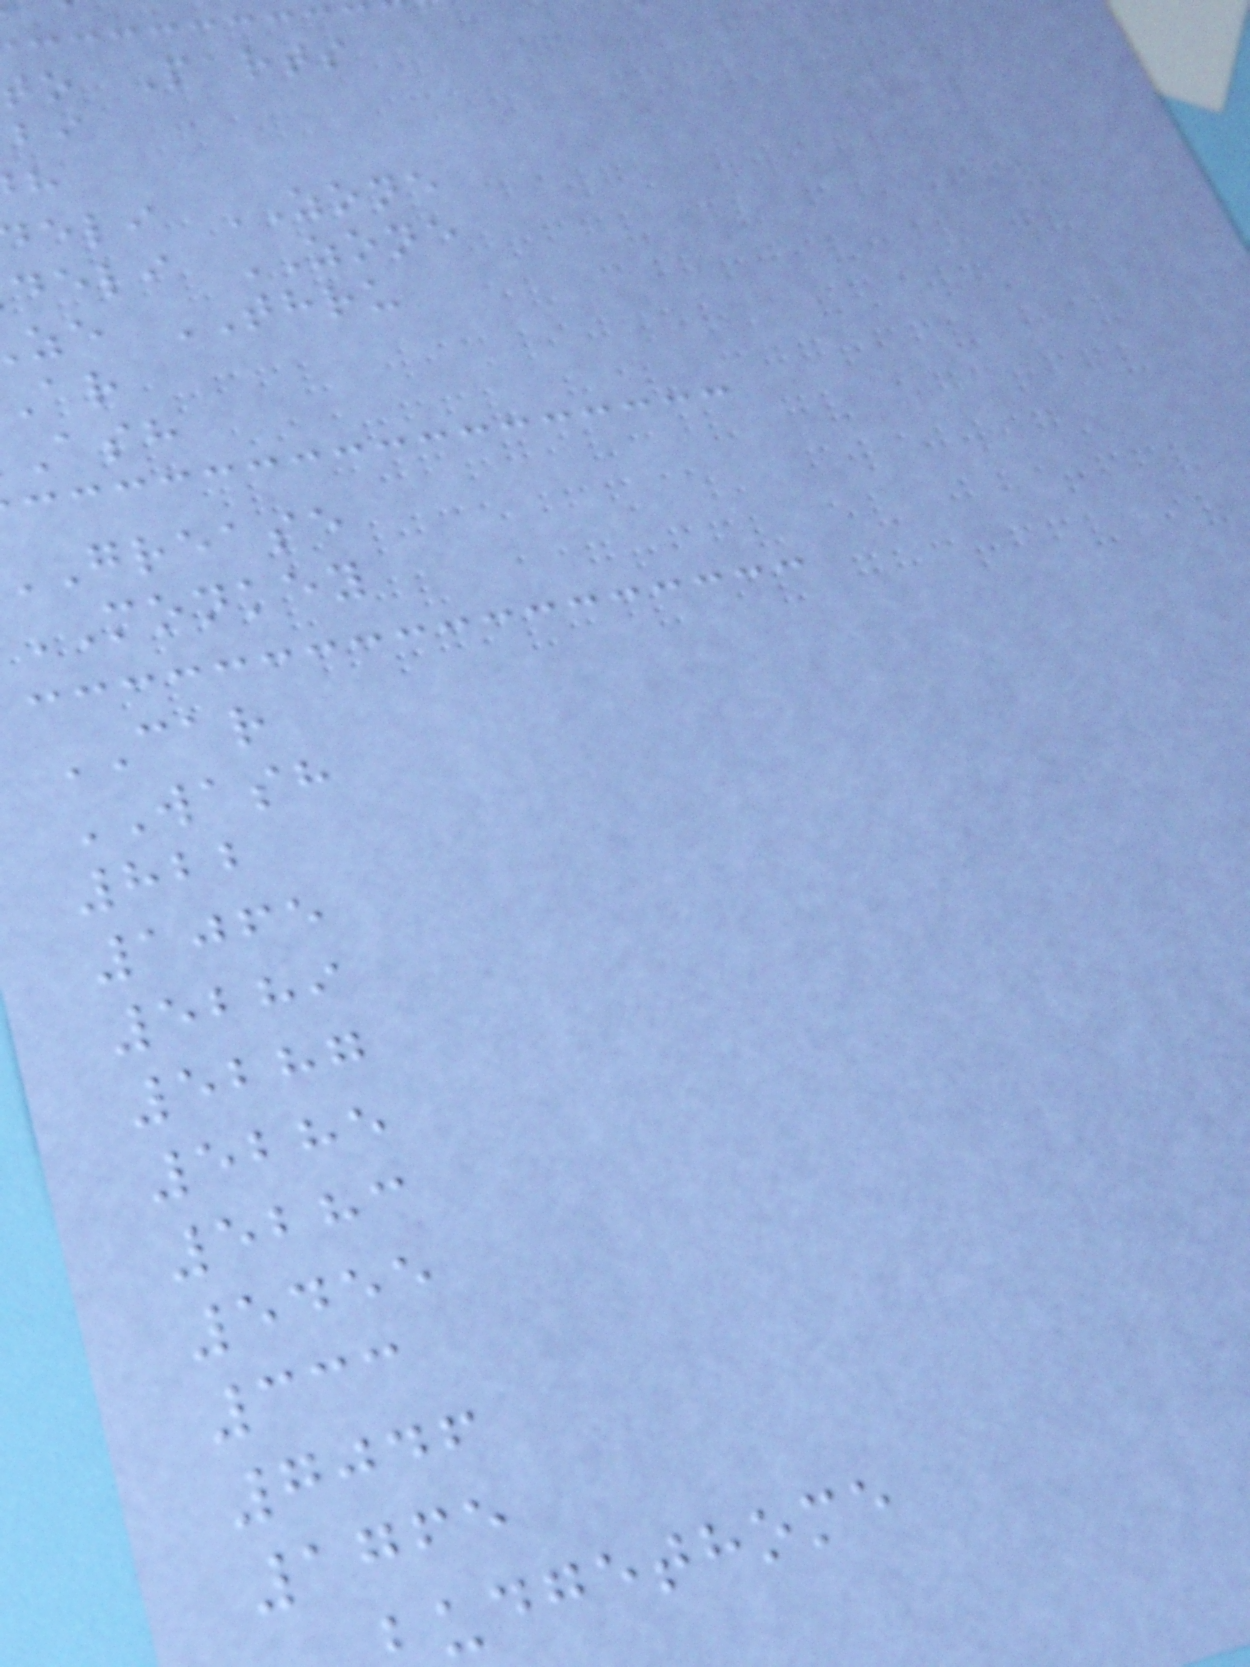o Parts
eli ZONE
deli ZONE
ze THRU
grease
MONKEY
CAR
WASH
822
1065
5289
5287
5285
5283
5455
333
7046
1765
udgethome
